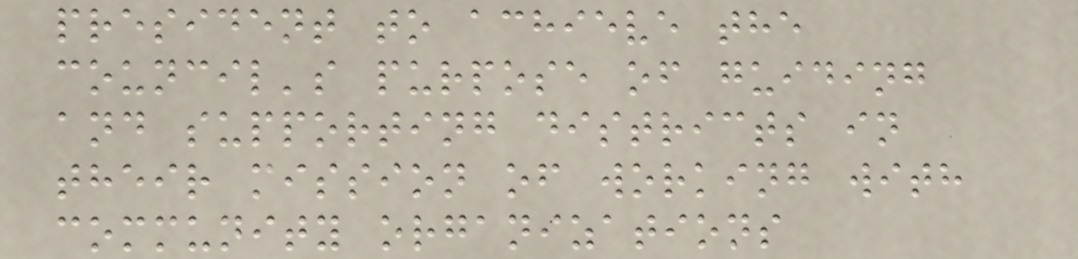president to achieve the
council's purpose of guiding
and supporting districts in
their mission of working with
community organizations
